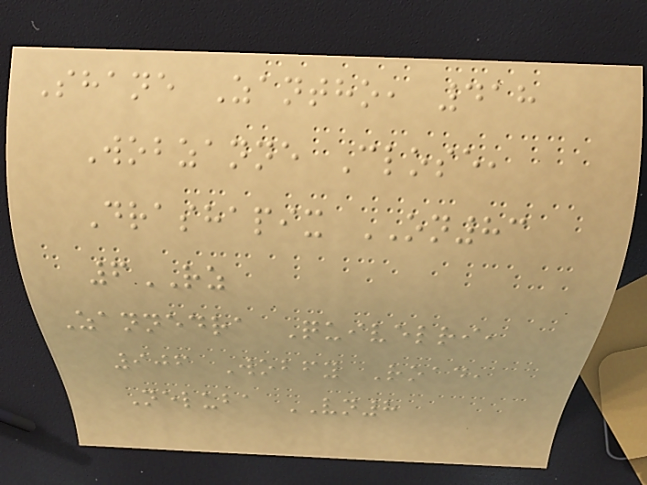Shane Zantho, 418
Wobzanne Close,
Drashapix ON83
6RZ
Zannedra Quivelri,
906 Wobfy Road,
Neluba VN8
